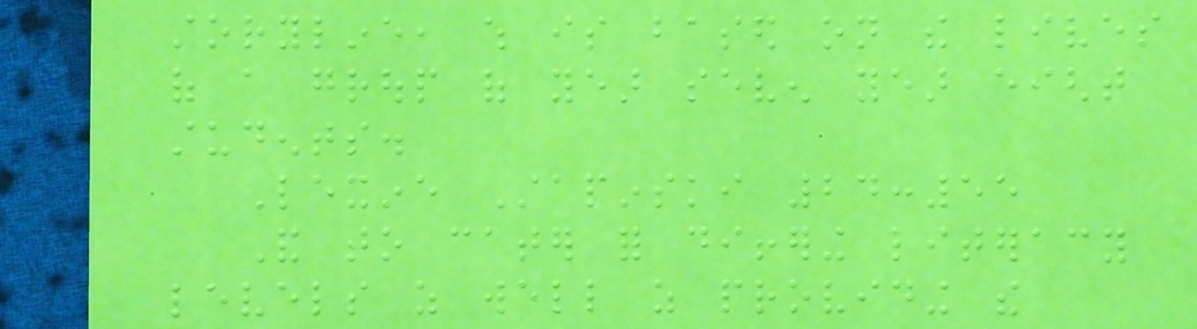storyline, which is based on the lives
of a group of year seven year eight
students.
Lexine Stapinski 24:55
And to cater for differing literacy
levels as well as providing the
